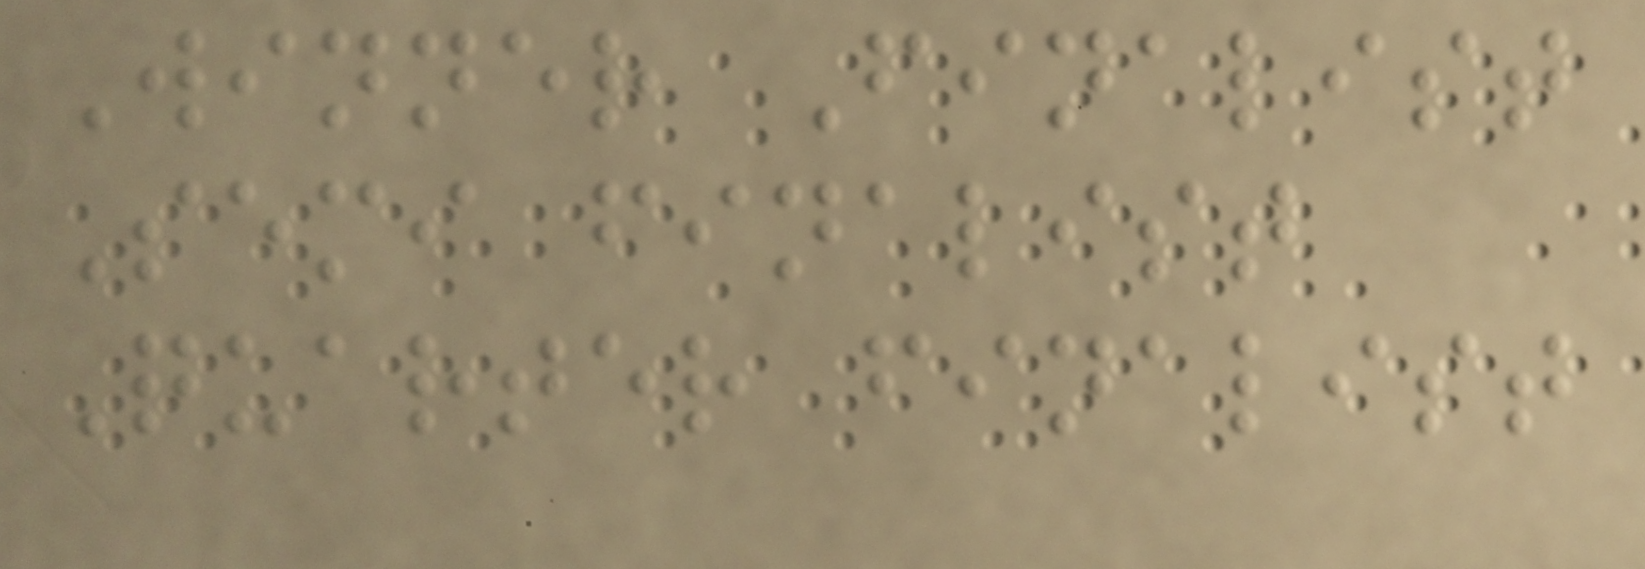Winner Finalist
Semi finalist
Quarter finalist
